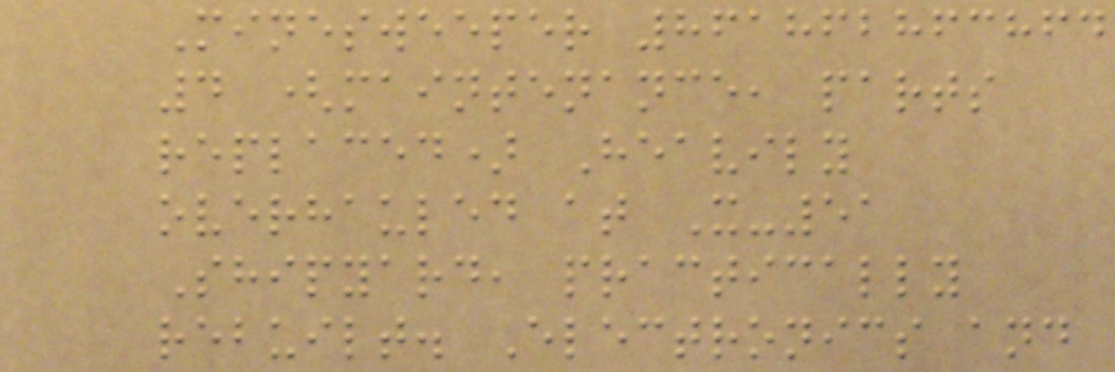Minesweeper 861862863864
4 (maintenance, parts
replaced) Heavily
overhauled at X-51
Shipyard, practically
rebuilt. Electronics and
